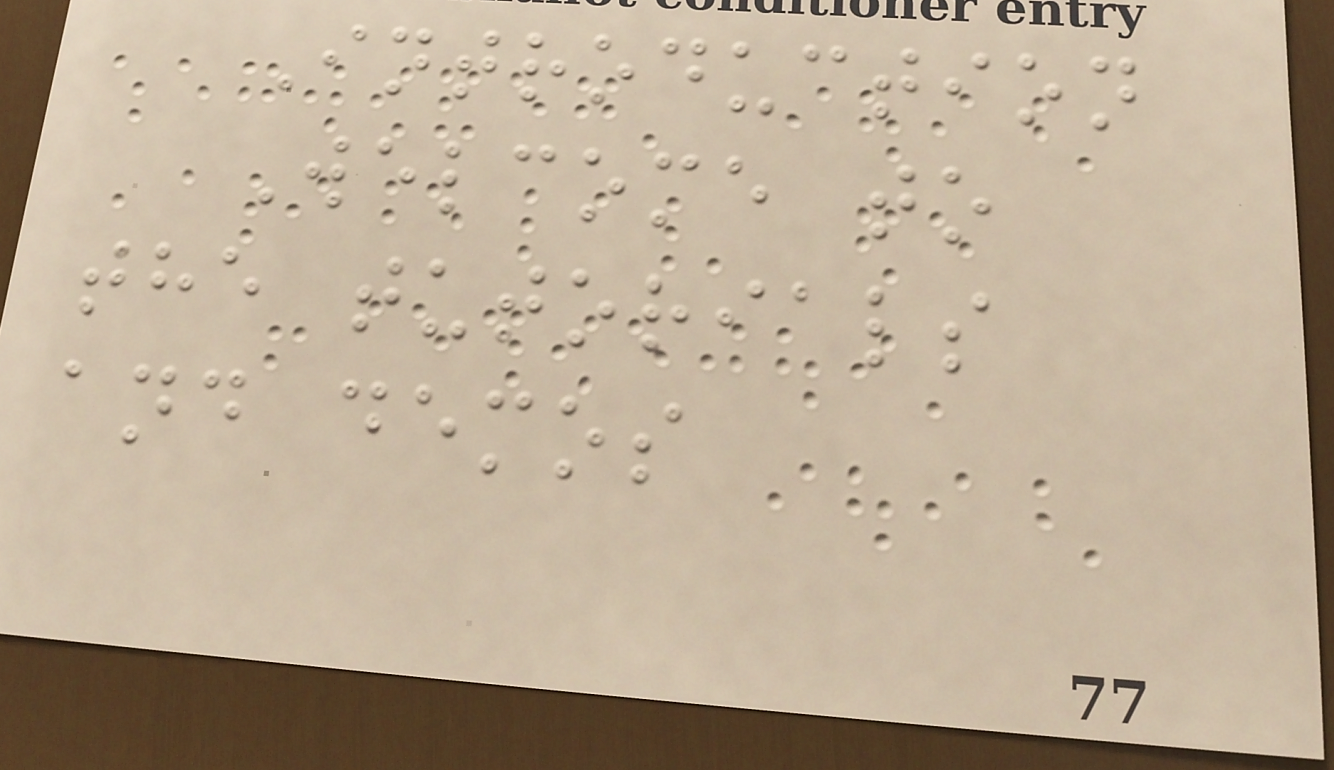Introduction
Welcome to
the tutorials
and demos
